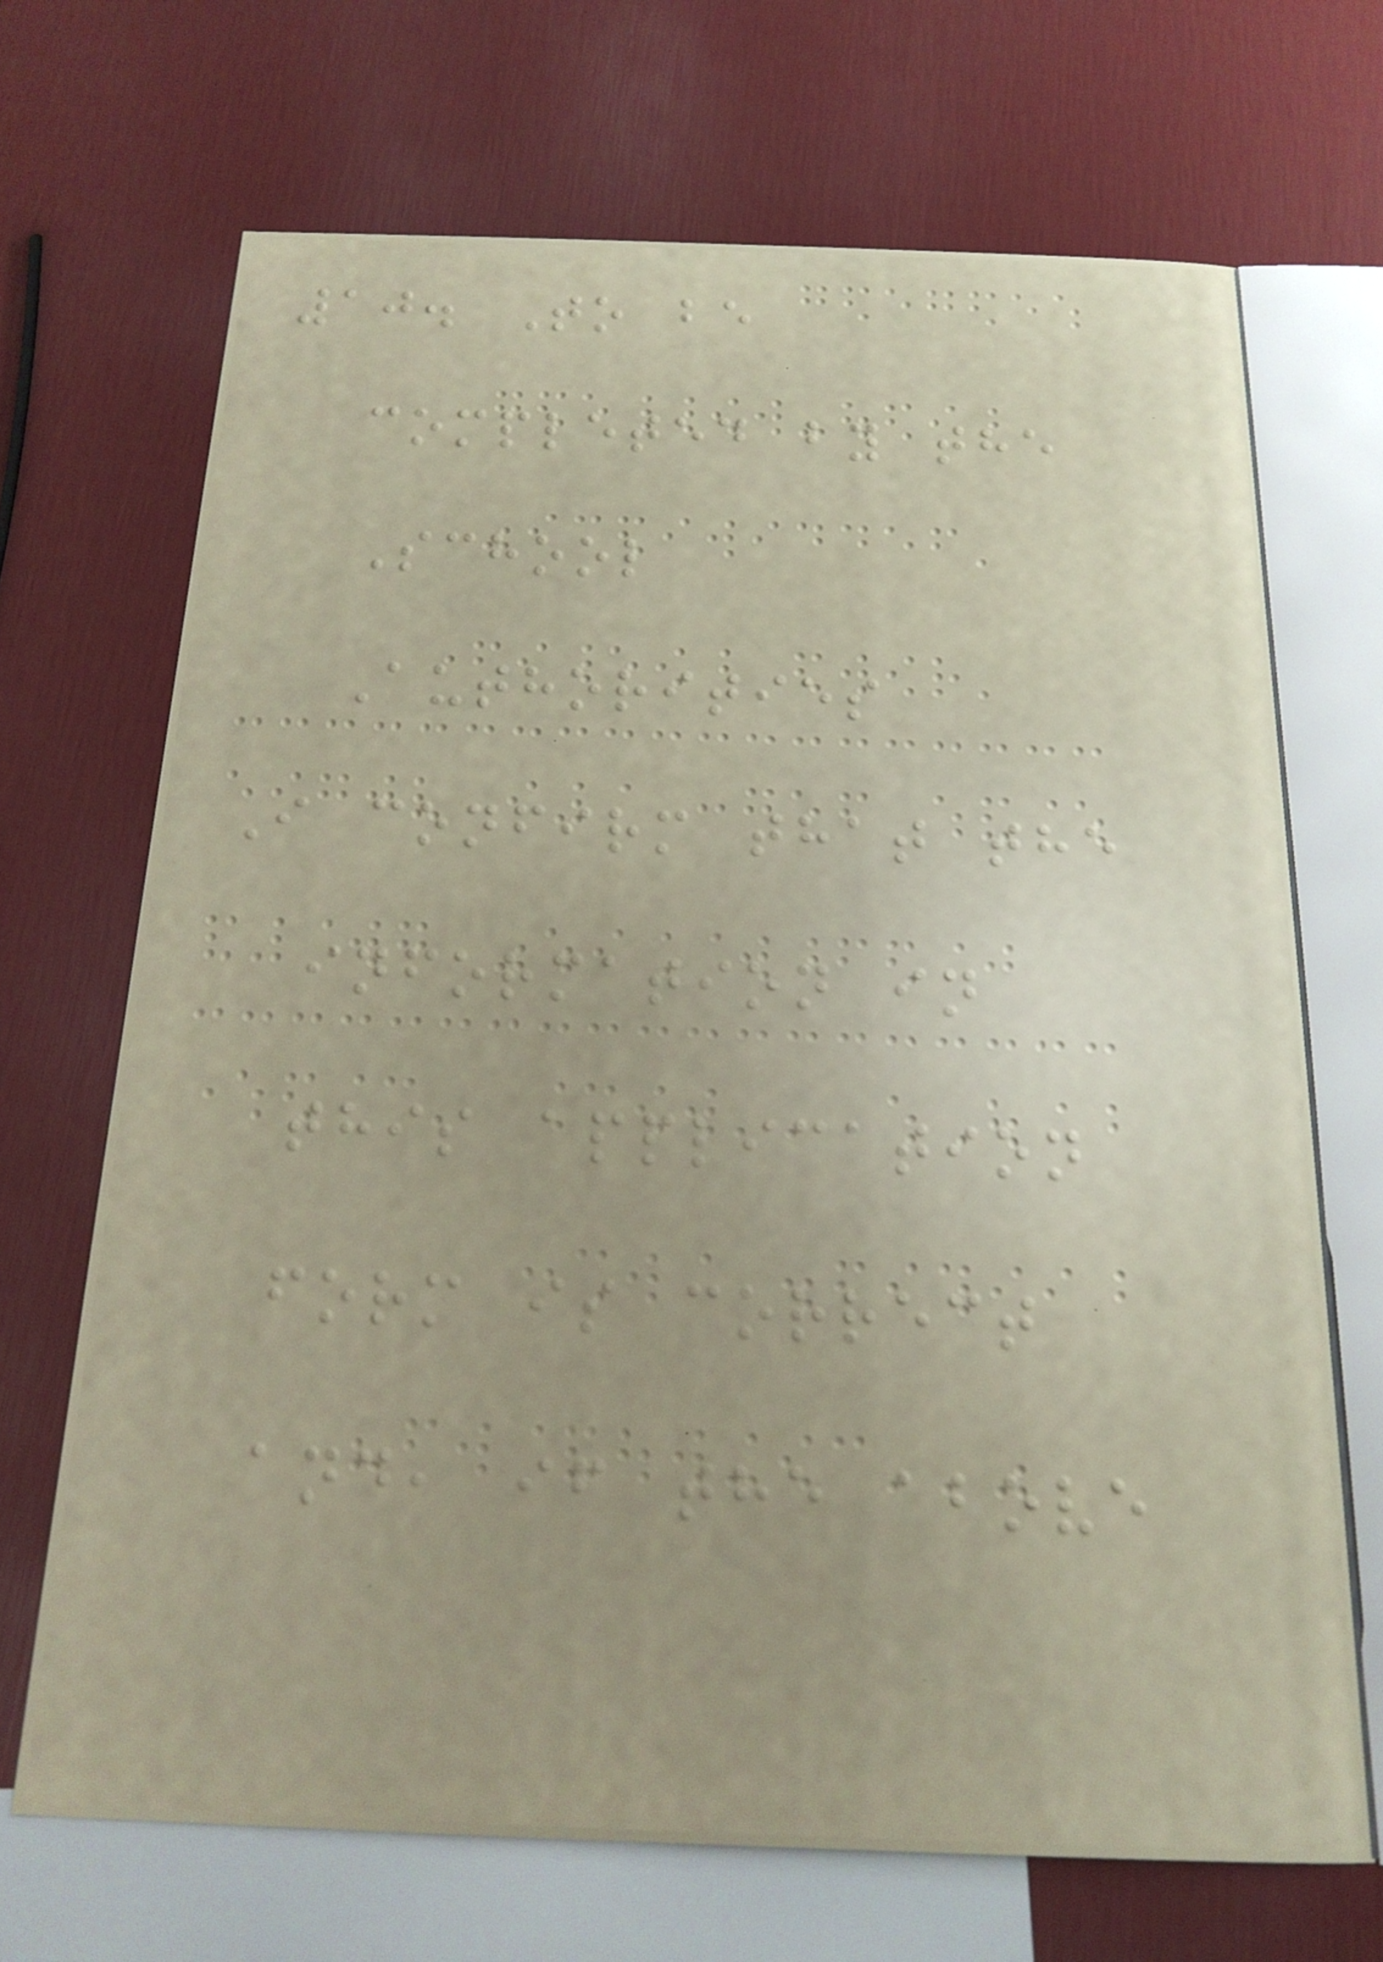10. To be
completed by the
School
Authorities
I confirm that the
information in
this application
form is correct
and, if the above
